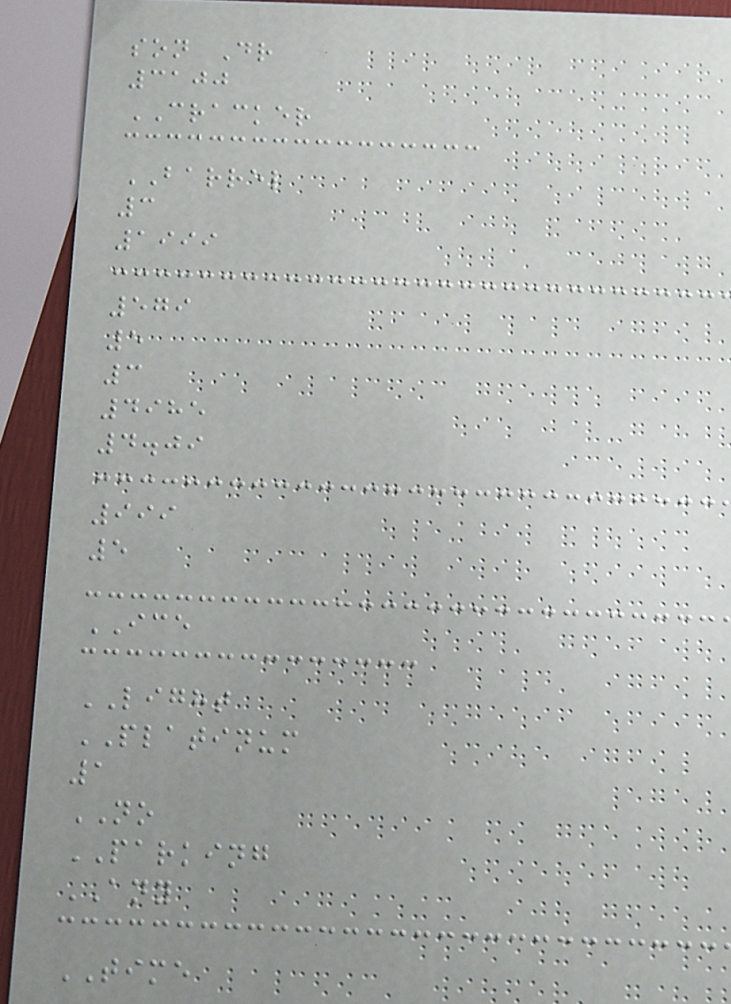son Dr
3100
CRACKER
BARREL
3
1999
579
5
3
4985
4.09
999
5
ICE
LIGHT
PLATINUM
1
NO
PARKING
ANY
TIME
